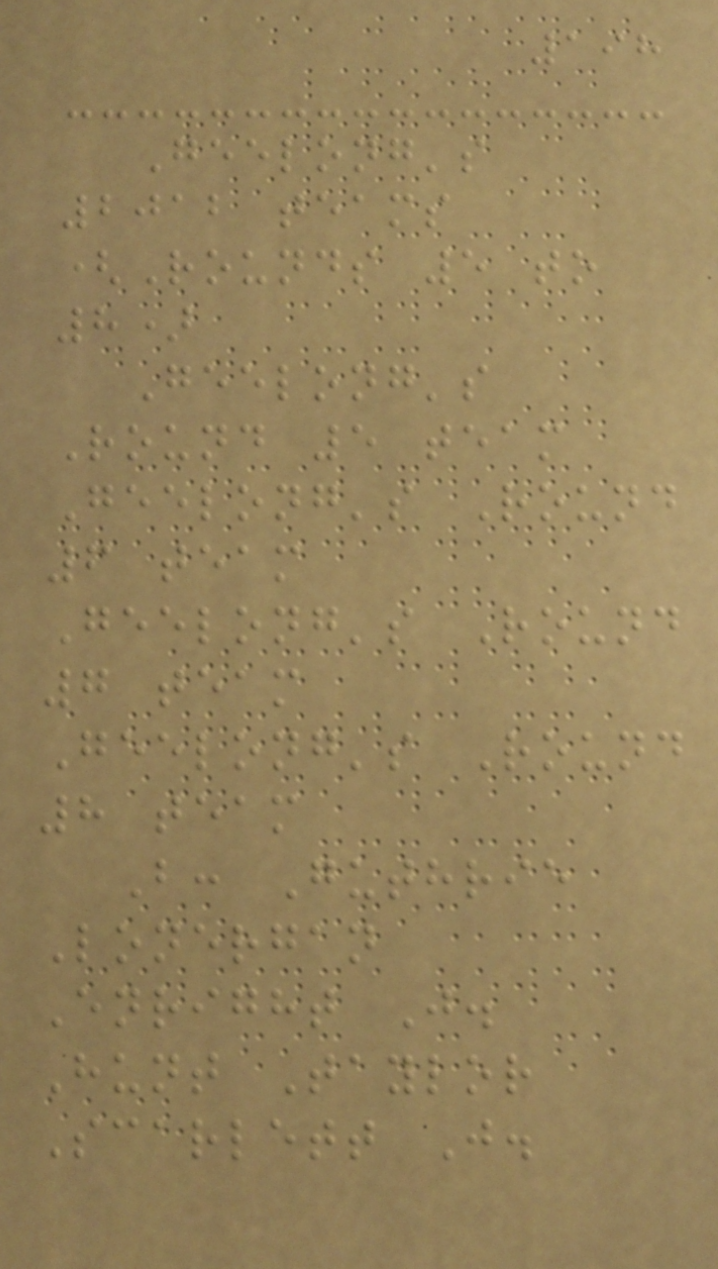198
Geelong's
2012 teams
(Rounds 5 to
8)
Geelong's
Round 5 team
Geelong's Round
6 team
Geelong's Round
7 team
Geelong's Round
8 team
B: Guthrie
Lonergan
Enright J.
Hunt Taylor
Scarlett J.
